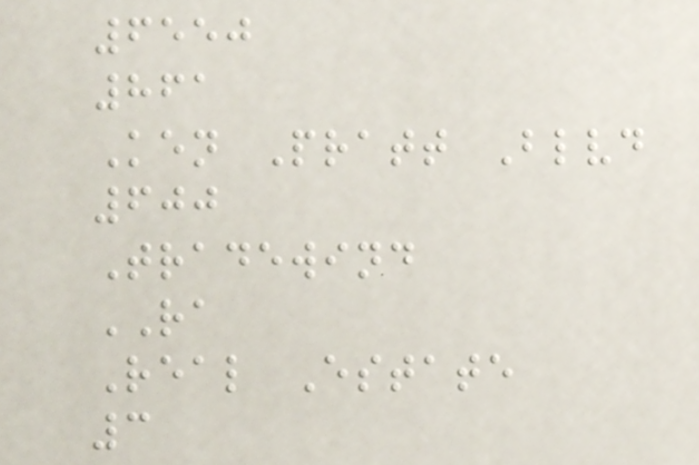6550
861
Ken Pratt Blvd
600
Tradewind
RA
Real Estate
3
